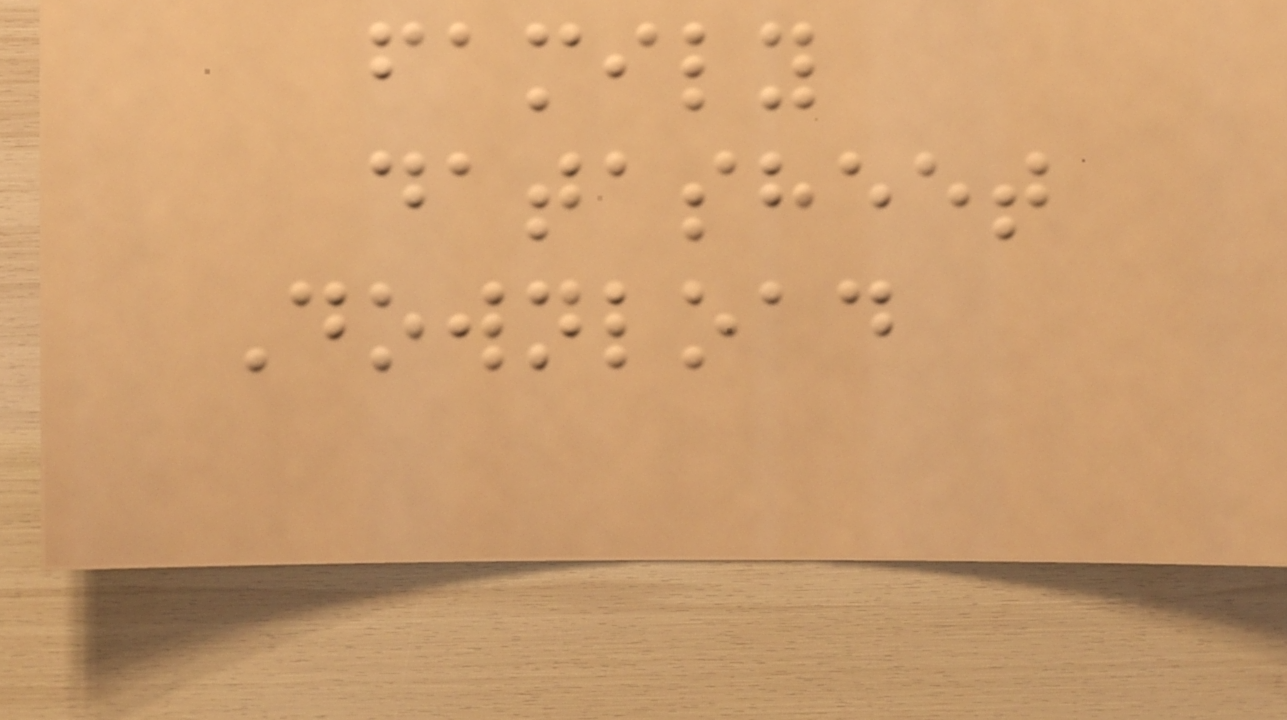family
datasheet
Download
